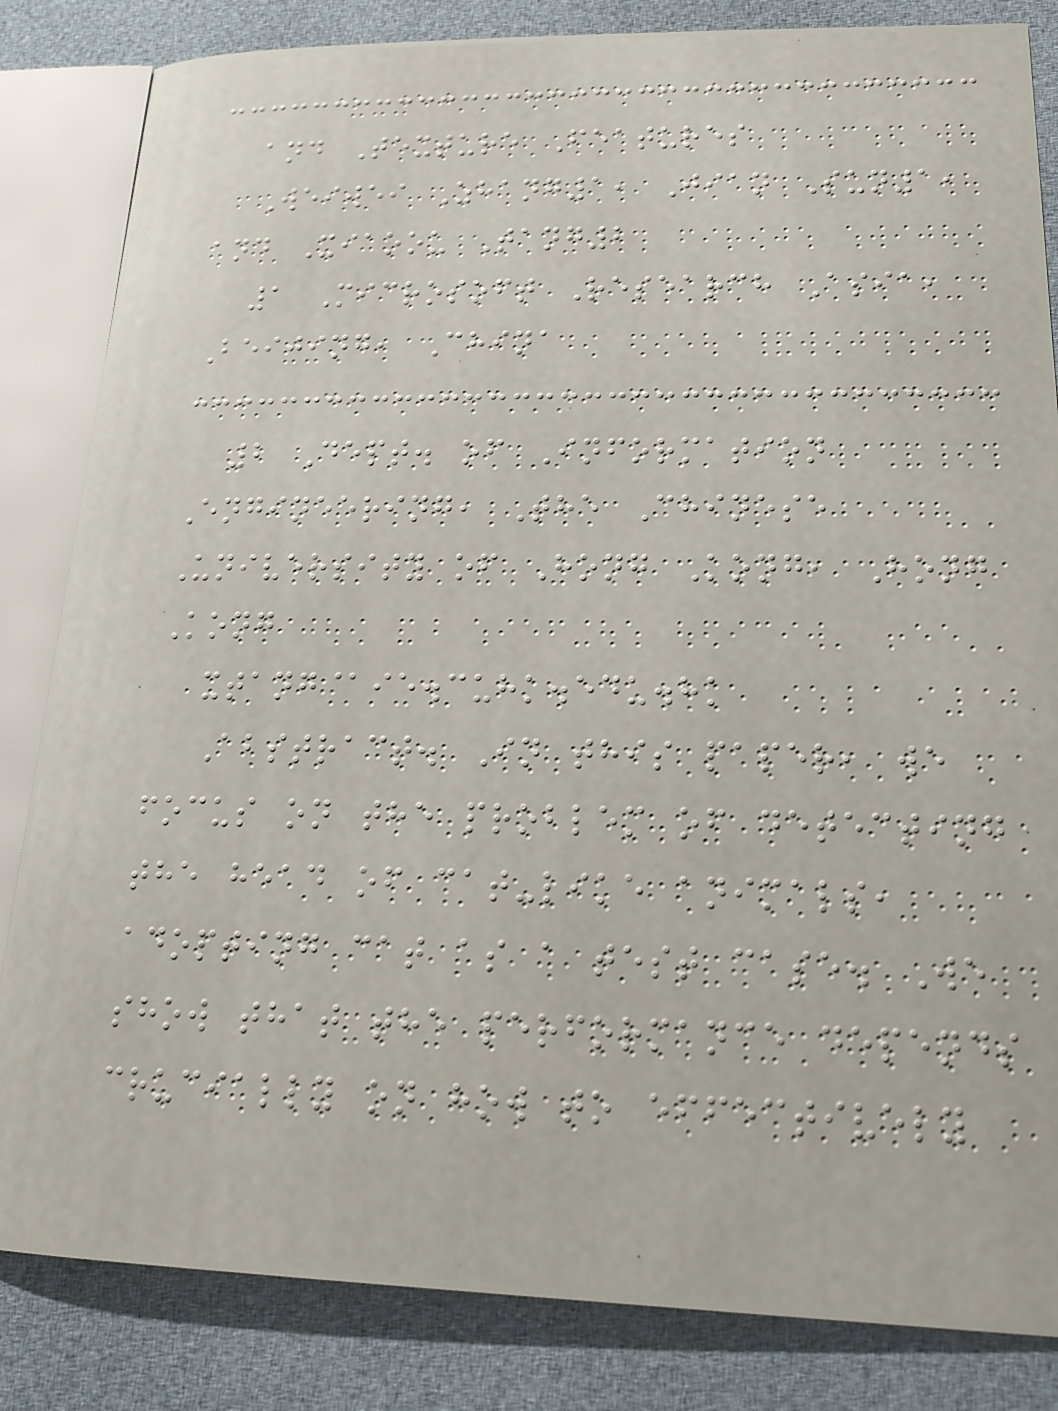and Texture Features
Weiwei Zhang1, Jian Sun1,
and Xiaoou Tang2
1 Microsoft Research Asia,
Beijing, China
2 Dept. of Information
Engineering, The Chinese
University of Hong Kong, Hong
Kong
xtang@ie.cuhk.edu.hk
Abstract. In this paper, we
focus on the problem of detecting
the head of cat-like animals,
adopting cat as a test case. We
show that the performance depends
crucially on how to effectively
